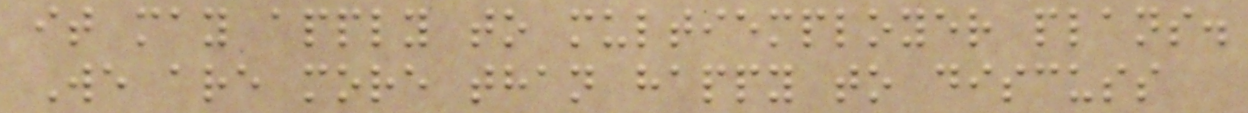it may apply to multiemployer plans.
We are more than happy to discuss
